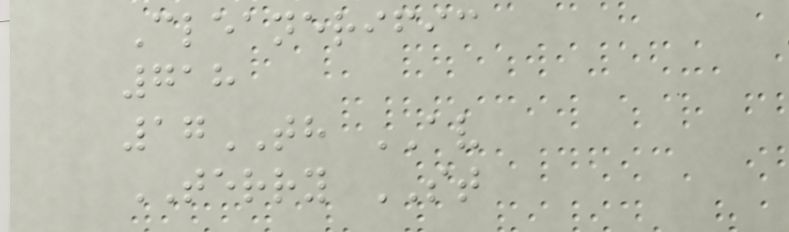Cleanerific
718
17TH AV
TERRY ST
